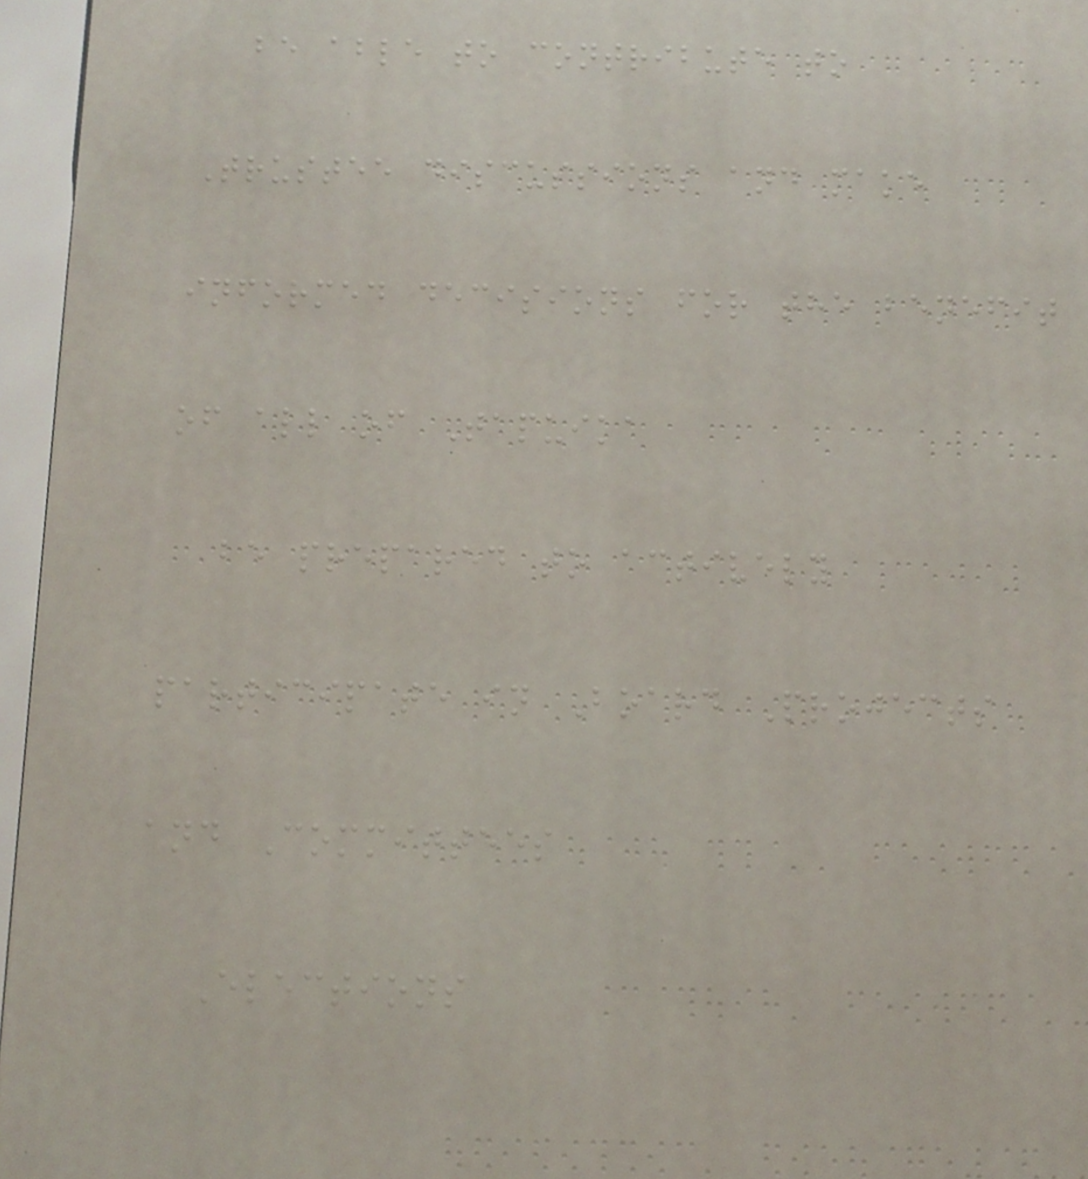be able to contribute to
Trustee discussions and make
informed decisions for the benefit
of all of Tapuika
be prepared to actively
participate in Board Projects
and Committees
Elections
